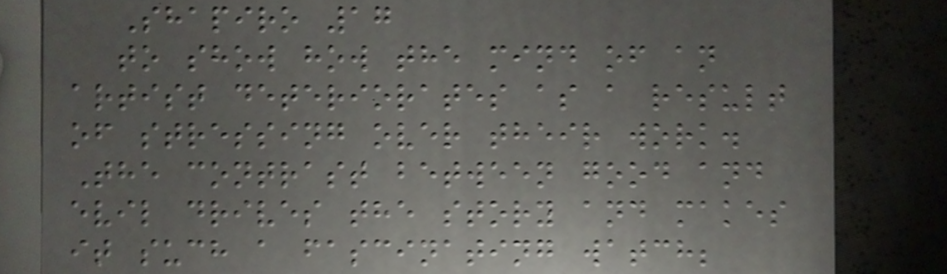Shapiro 17
to show how the mind of an
artist deteriorates as a result
of stressing over their work.
The contrast between good and
evil drives the story and makes
it such a fascinating watch;
